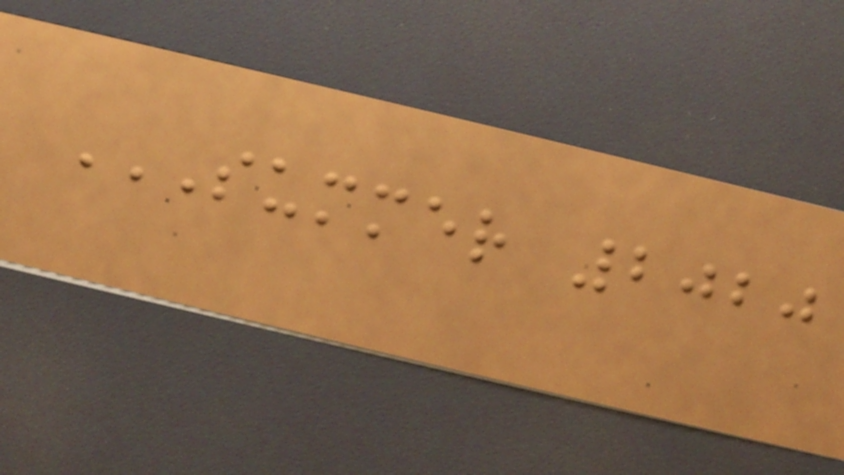SUMMER 2020
